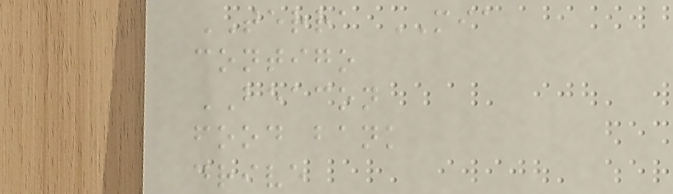TERRA MIA
contigo
BEACON
food bank
drive
